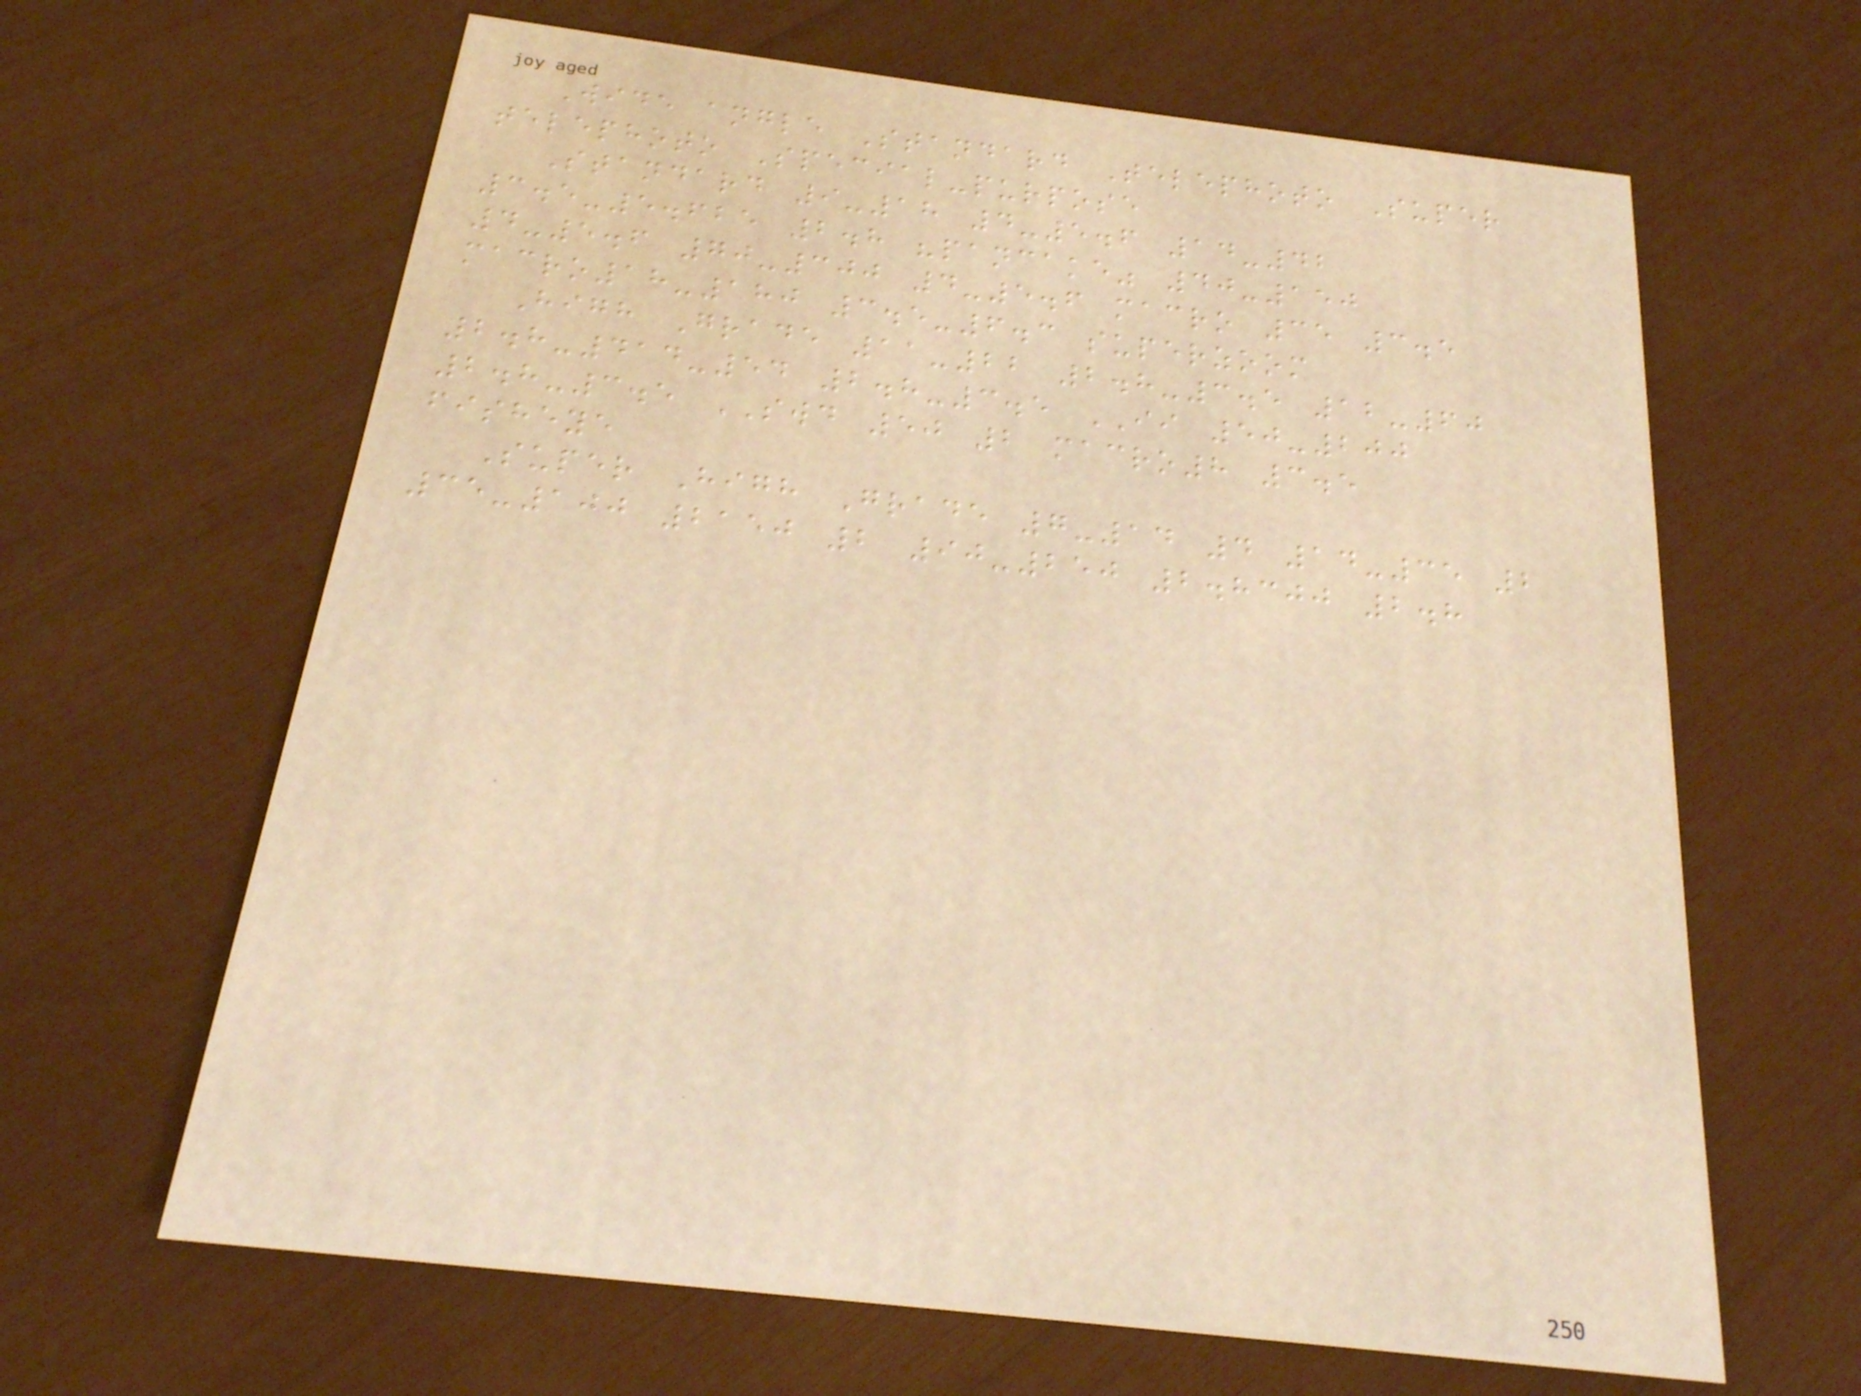Wide angle Standard Telephoto Super
telephoto Special-purpose
Standard 9-18 4-5.6 14-42
3.5-5.625 2.8 "pancake" 40-150
4-5.6 70-300 4-5.6 macro 35 3.5
macro18-180 3.5-6.3 superzoom
High Grade 11-22 2.8-3.5 12-60
2.8-414-54 2.8-3.5 II 50-200
2.8-3.5 SWD 50 2 macro8 3.5
fisheye
Super High Grade 7-14 4 14-35 2
35-100 2150 2 90-250 2.8300 2.8
